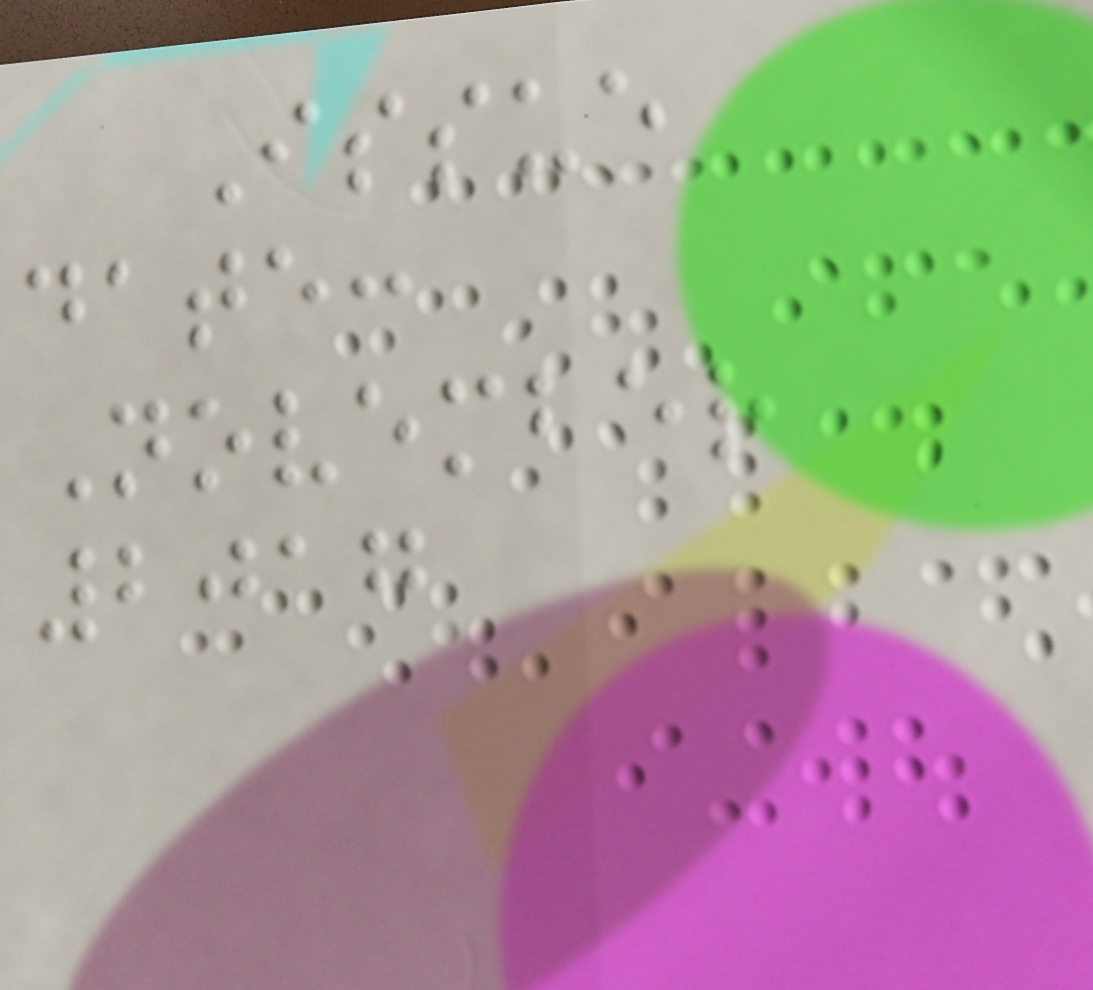Issue
date:
November
2017
